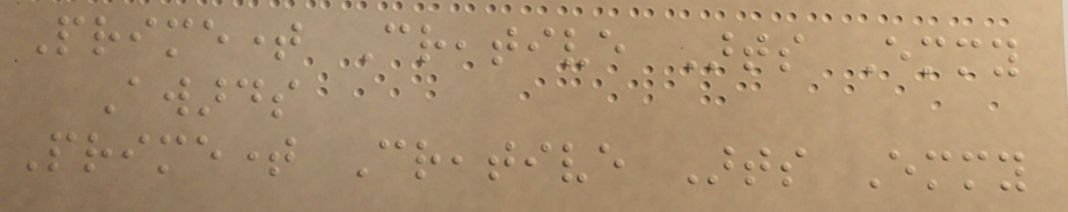Primetime Creative Arts Emmy
Awards
Primetime Creative Arts Emmy
